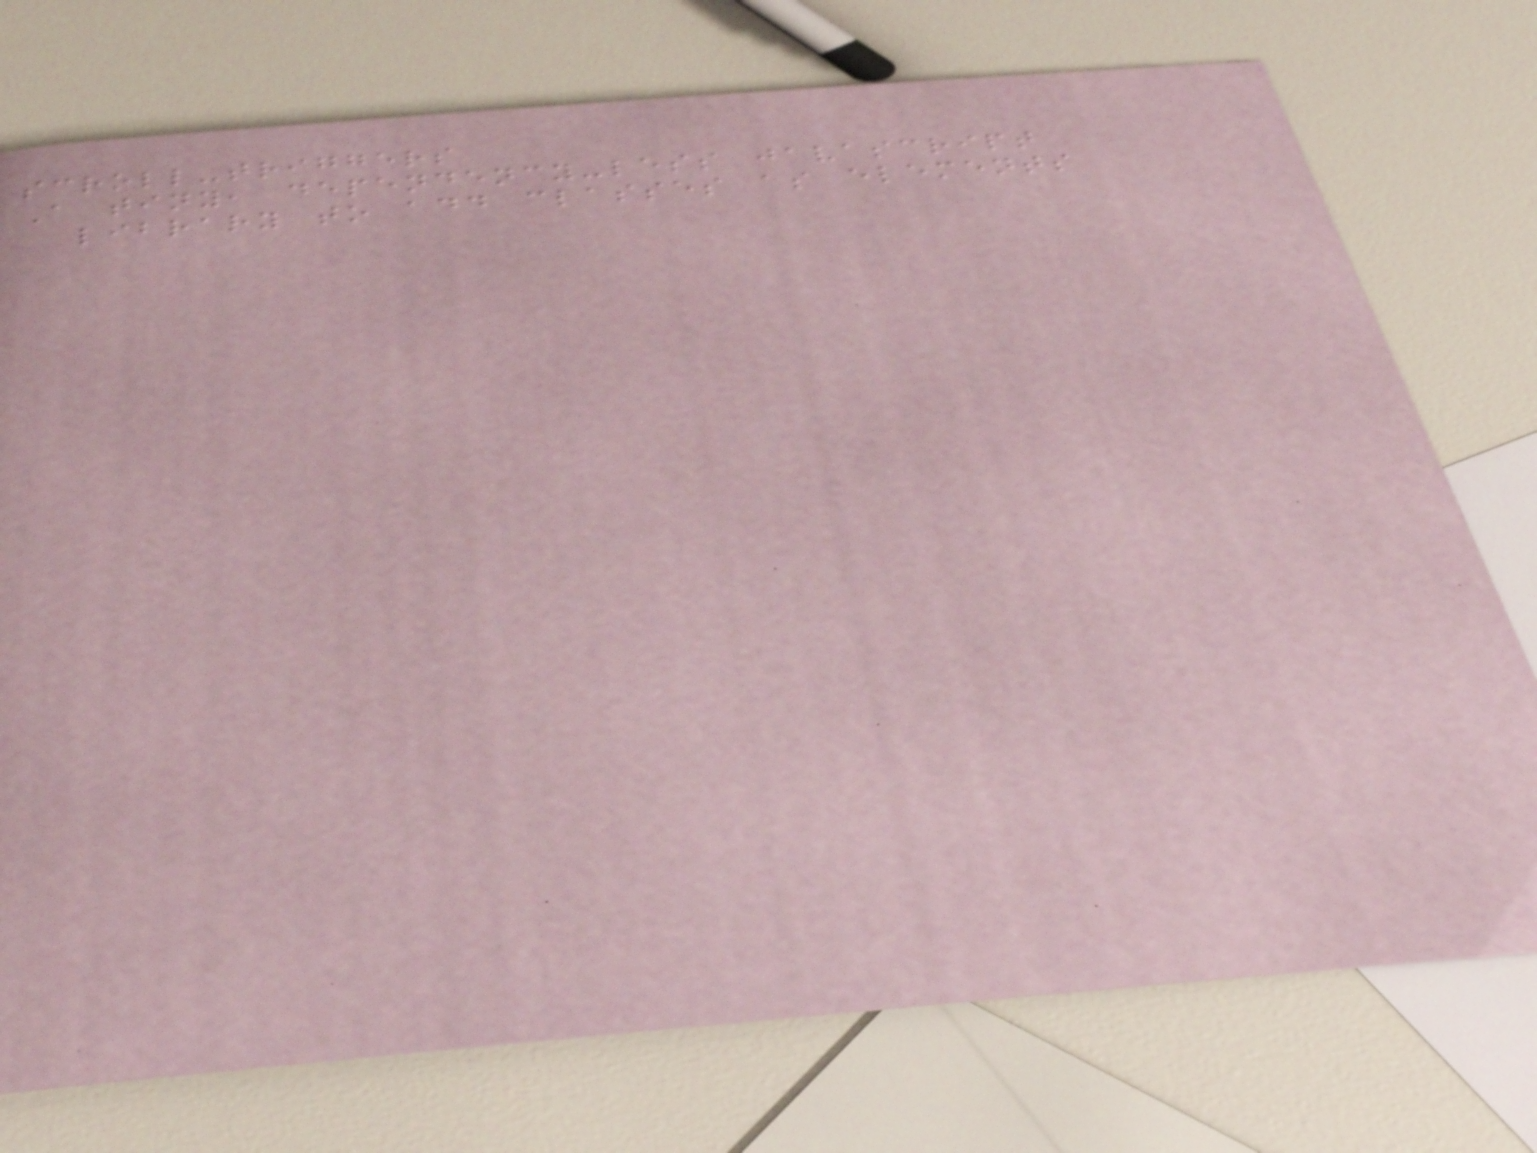scroll-triggers
A tiny, dependency-less javascript
library to add classes as elements
